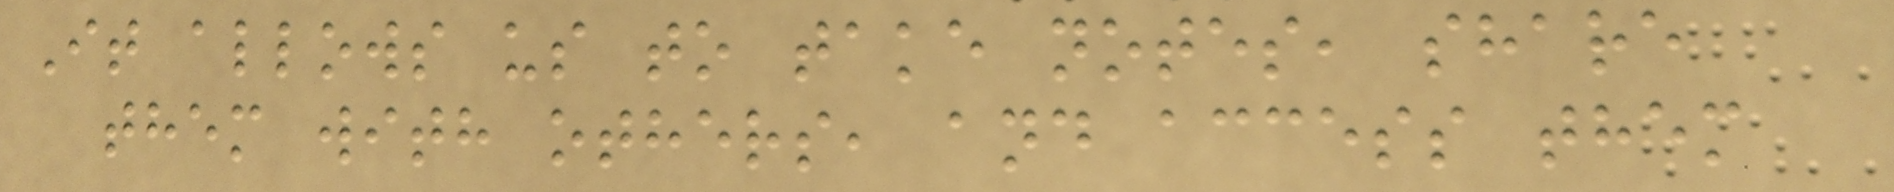It allows us to take notes, share
them with others, and access them
